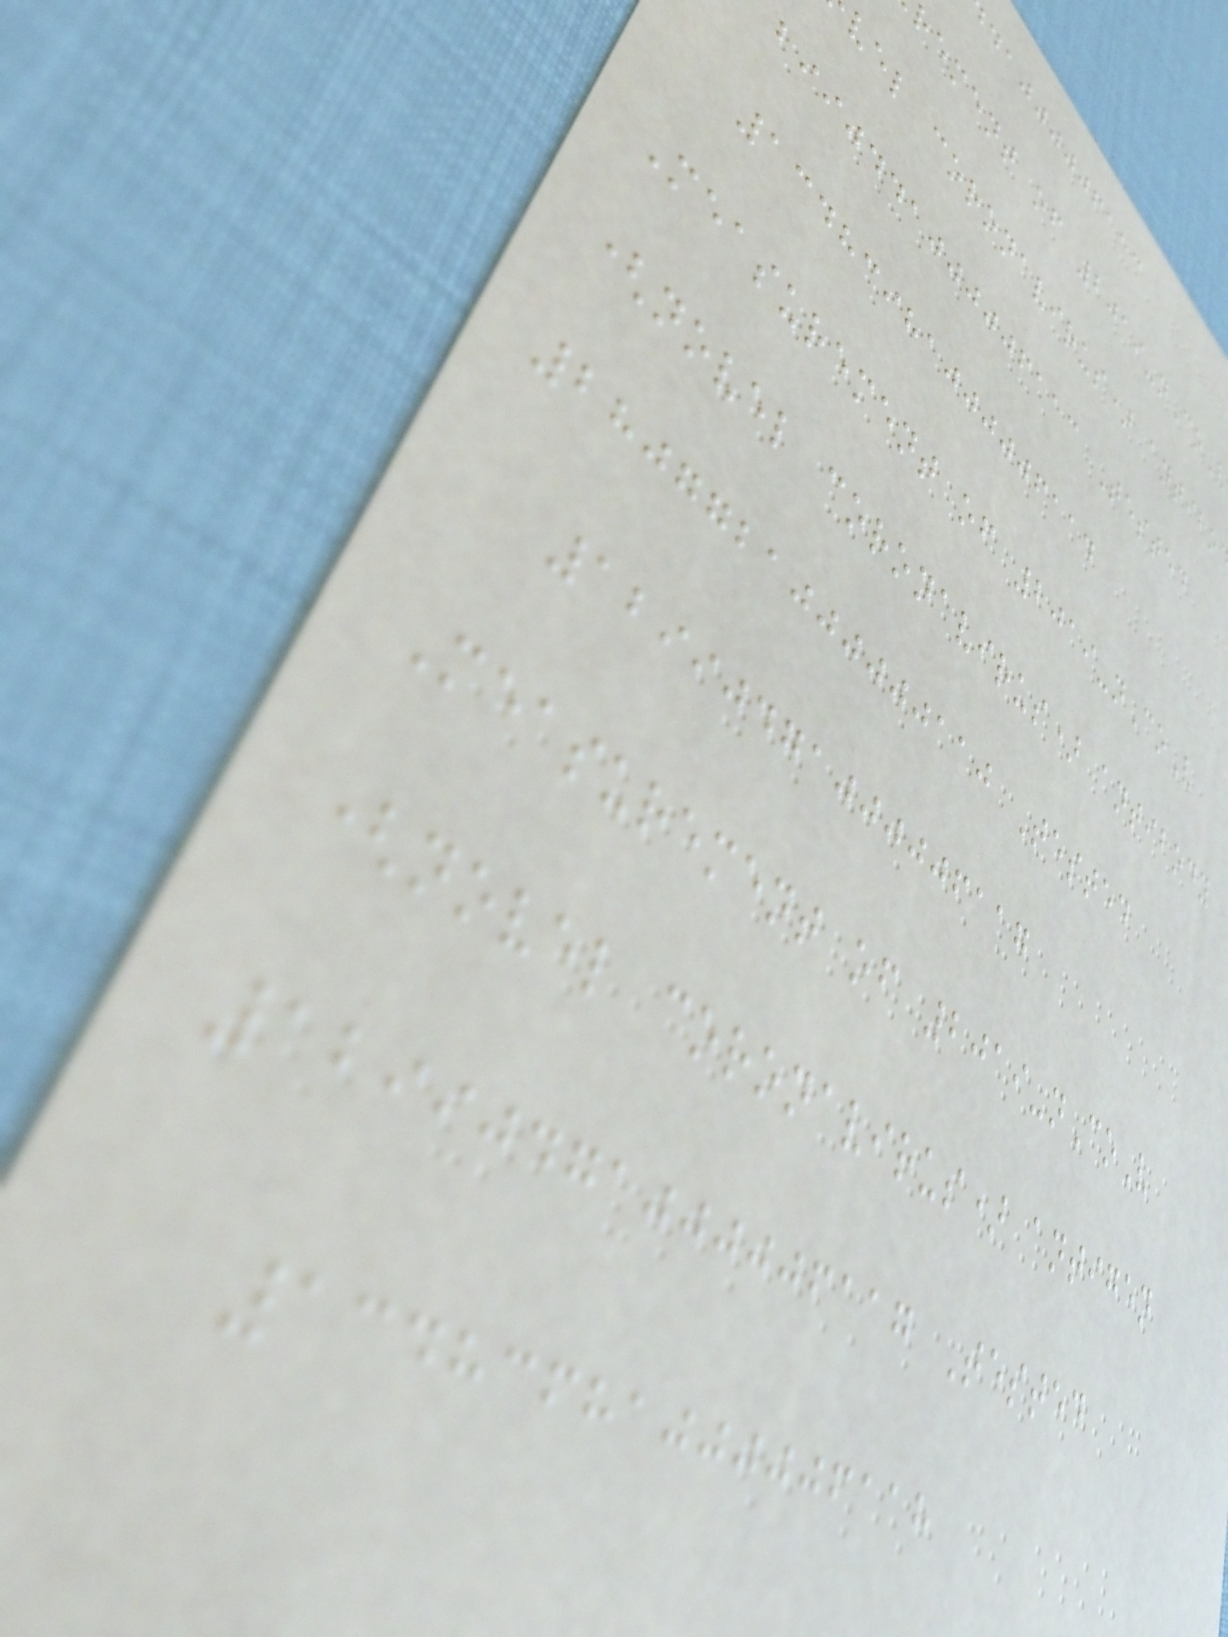dajjjjjfaac
rement of 2019-nCoV
vel coronavirus) antibo
biijddajjjjjfaac Tested
13483981000006114
Measurement of 2019-nCoV
(novel coronavirus) antibody
2807721000000110 Tested
12990471000006117
Measurement of 2019-nCoV
(novel coronavirus) antigen
12990471000006117 Tested
13483681000006118
